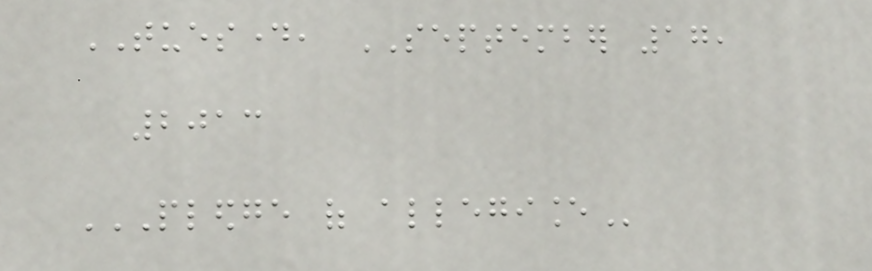TUESDAY, SEPTEMBER 17,
2013
PLEDGE OF ALLEGIANCE
